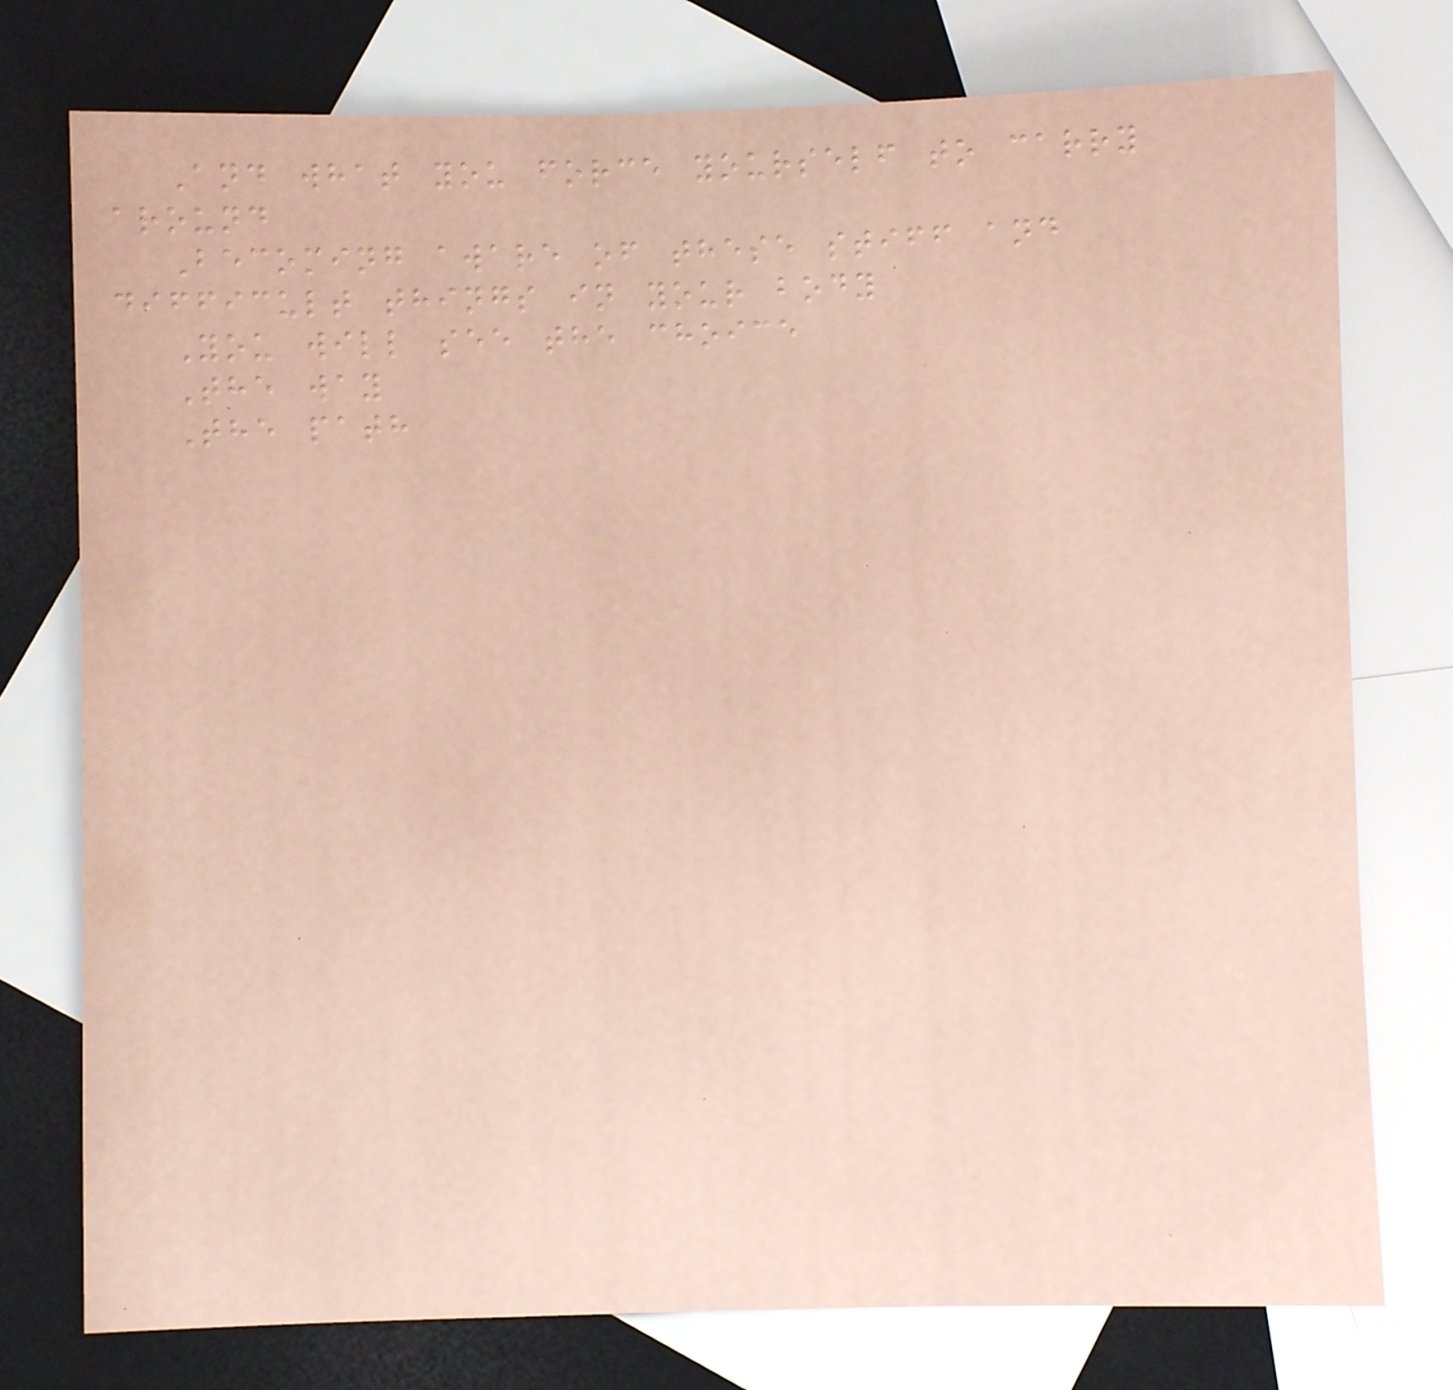And what you force yourself to carry
around
Becoming aware of these stiff and
difficult things in your body
You will see the choice
The way
The path
